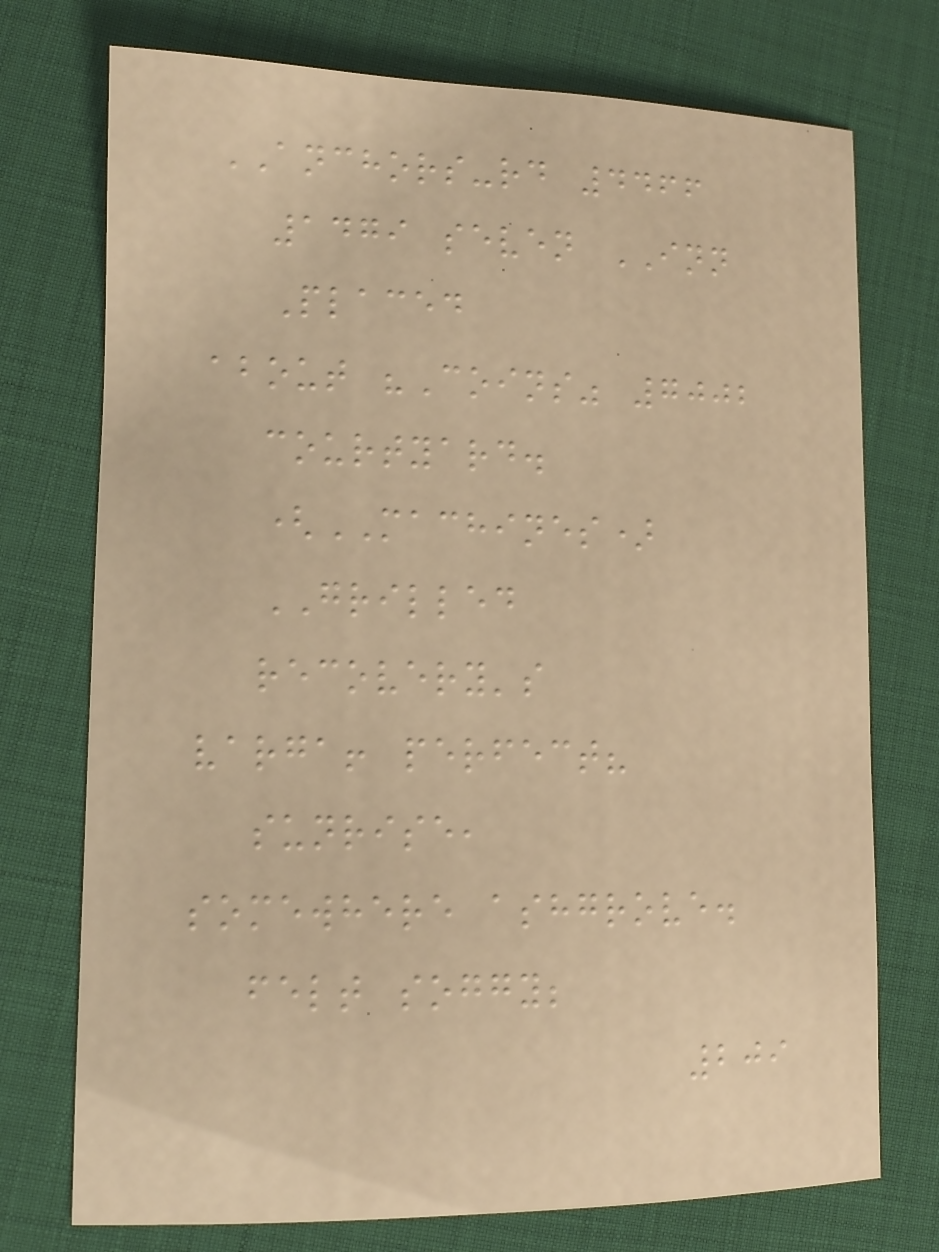ANCHORS-rd 4466
1479 seven INN
Placed
about "Coins" 7002
courtyard.
(MACHINES)
GRILLED
recovery's
varga! perfect?
sunrise,
somewhere ashgrove.
felt soggy;
209
